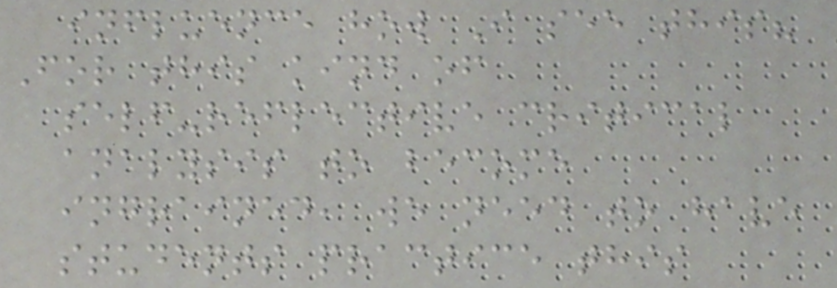influence how I see this?
For this kind of
self-reflective critical
analysis to become
ingrained, we need to have
students practice this
